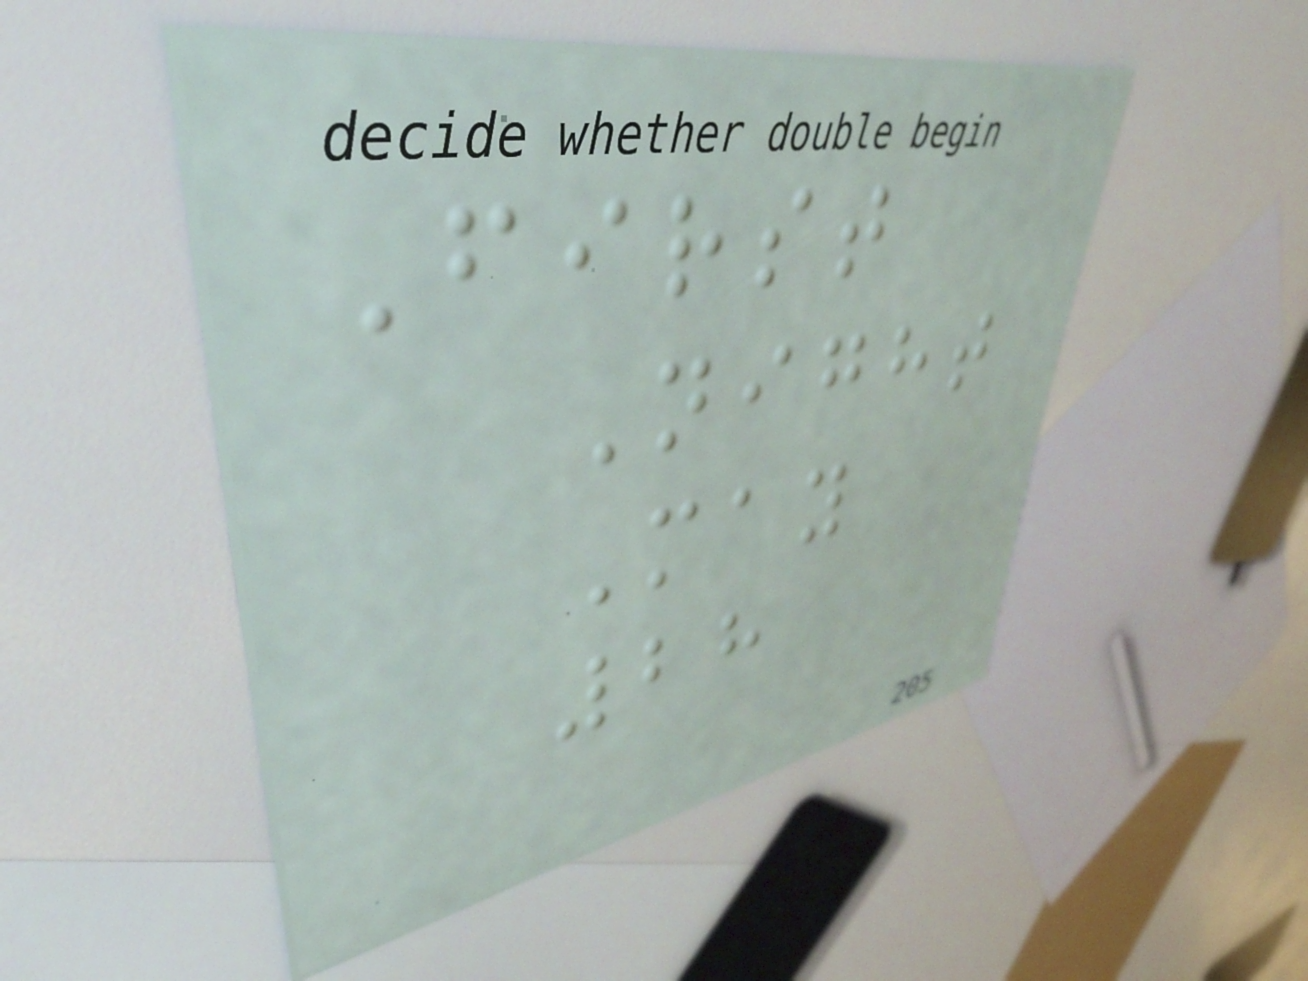First
Night
May
28
